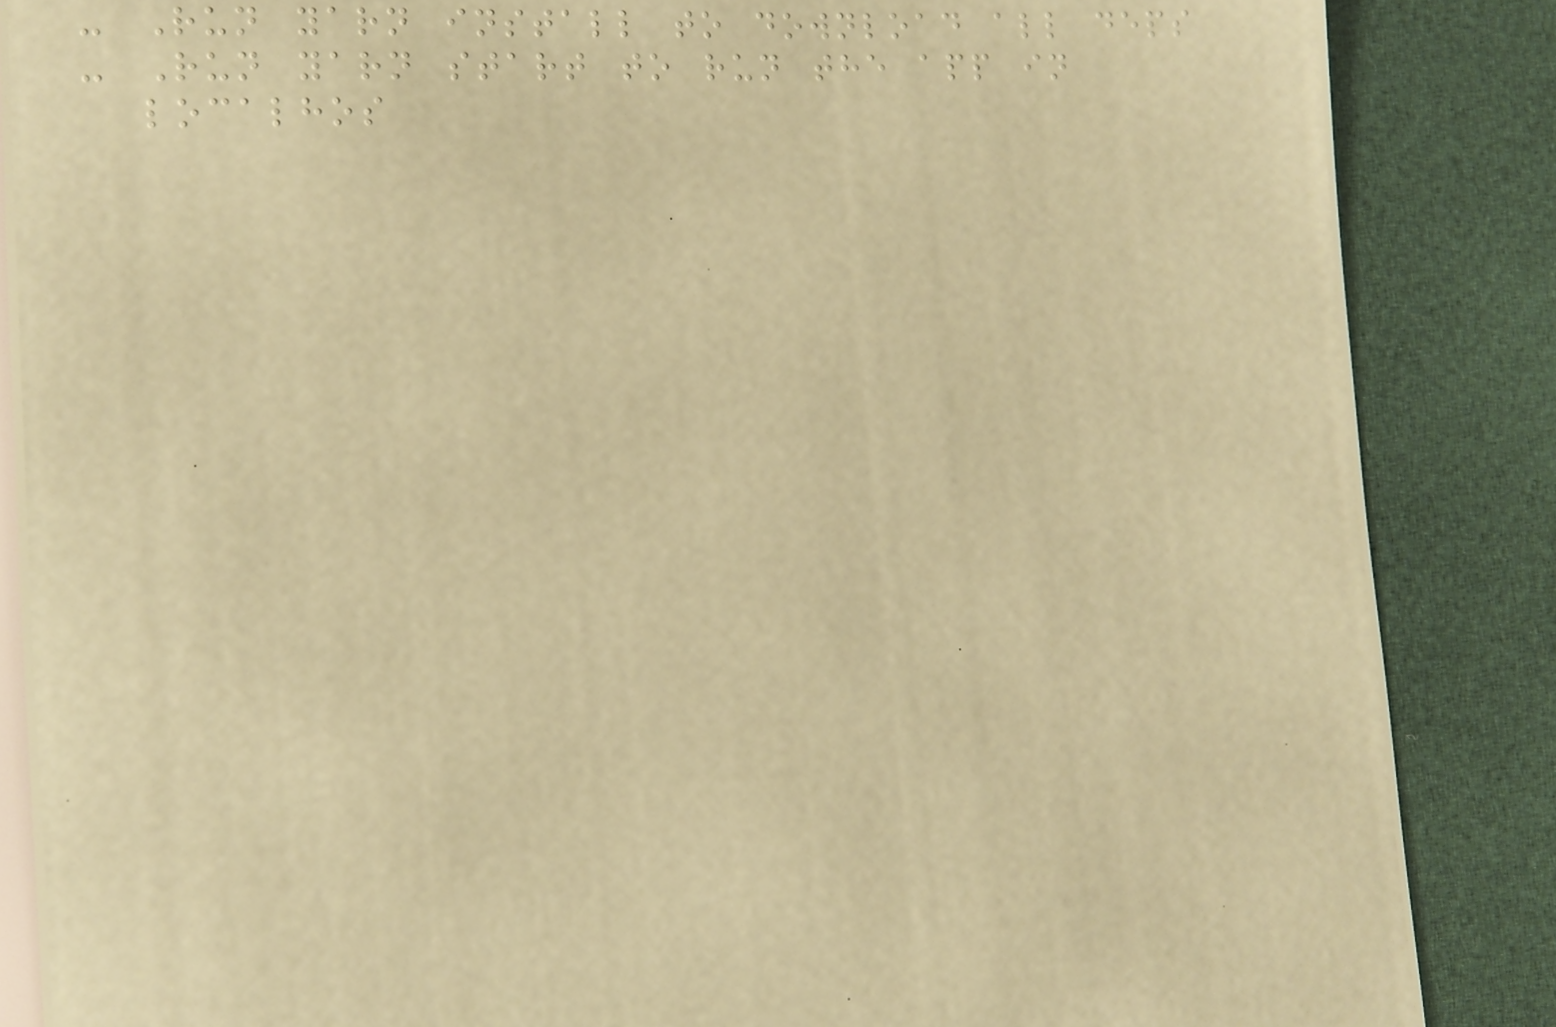- Run yarn install to download all deps
- Run yarn start to run the app in
localhos
